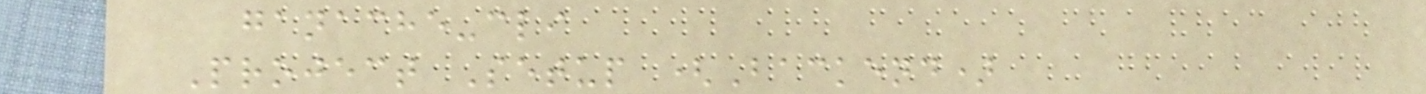ganache-cli
Project Setup (Backend)
